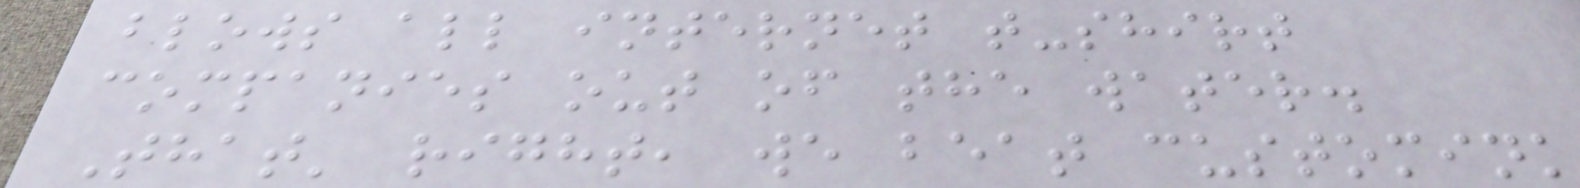blows all internet t-shirt
companies out of the water.
That' right, we beat customink
